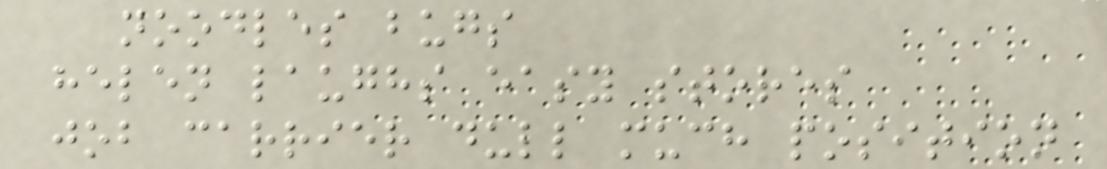noodles bugs
helen laughs easy stores
job carrier dull much position
